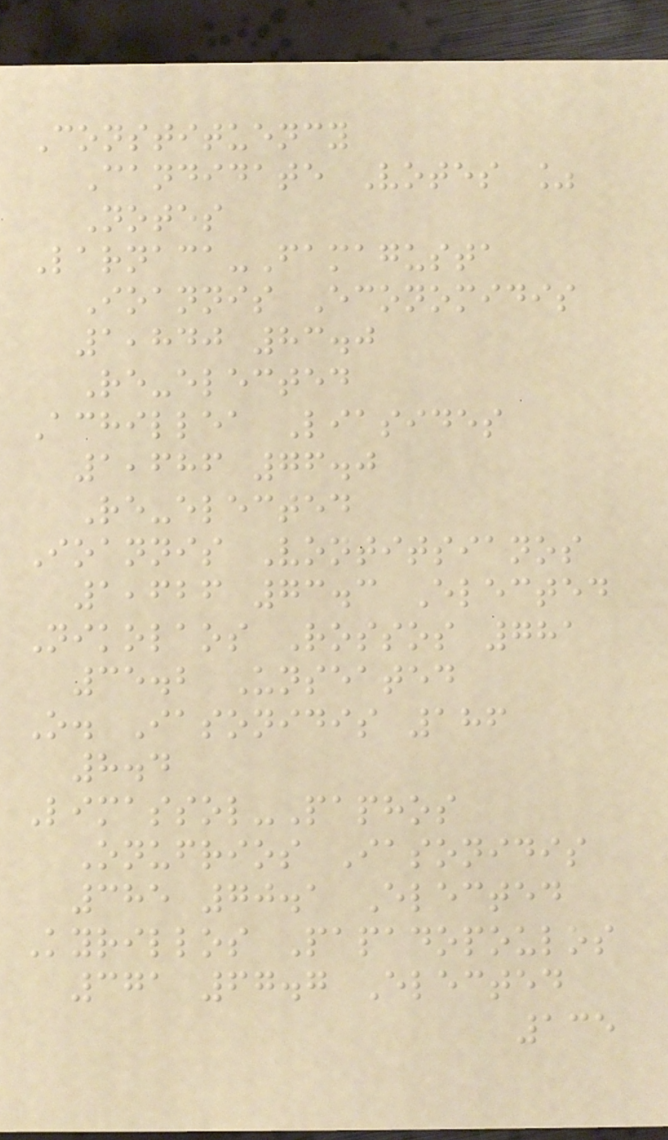Constituency
Candidate Votes %
Notes
Larnaca-Famagusta
Ioannis Economidis
1,840 83.0
Re-elected
Achillea Liasides
1,686 76.0
Re-elected
Ioannis Vontitsianos
1,626 73.3 Elected
Nikolaos Rossos 781
35.2 Unseated
O. Iasonidis 186
8.4
Limassol-Paphos
Onufrios Iasonidis
385 70.1 Elected
Kyrillos Papadopoulos
371 67.7 Elected
135
